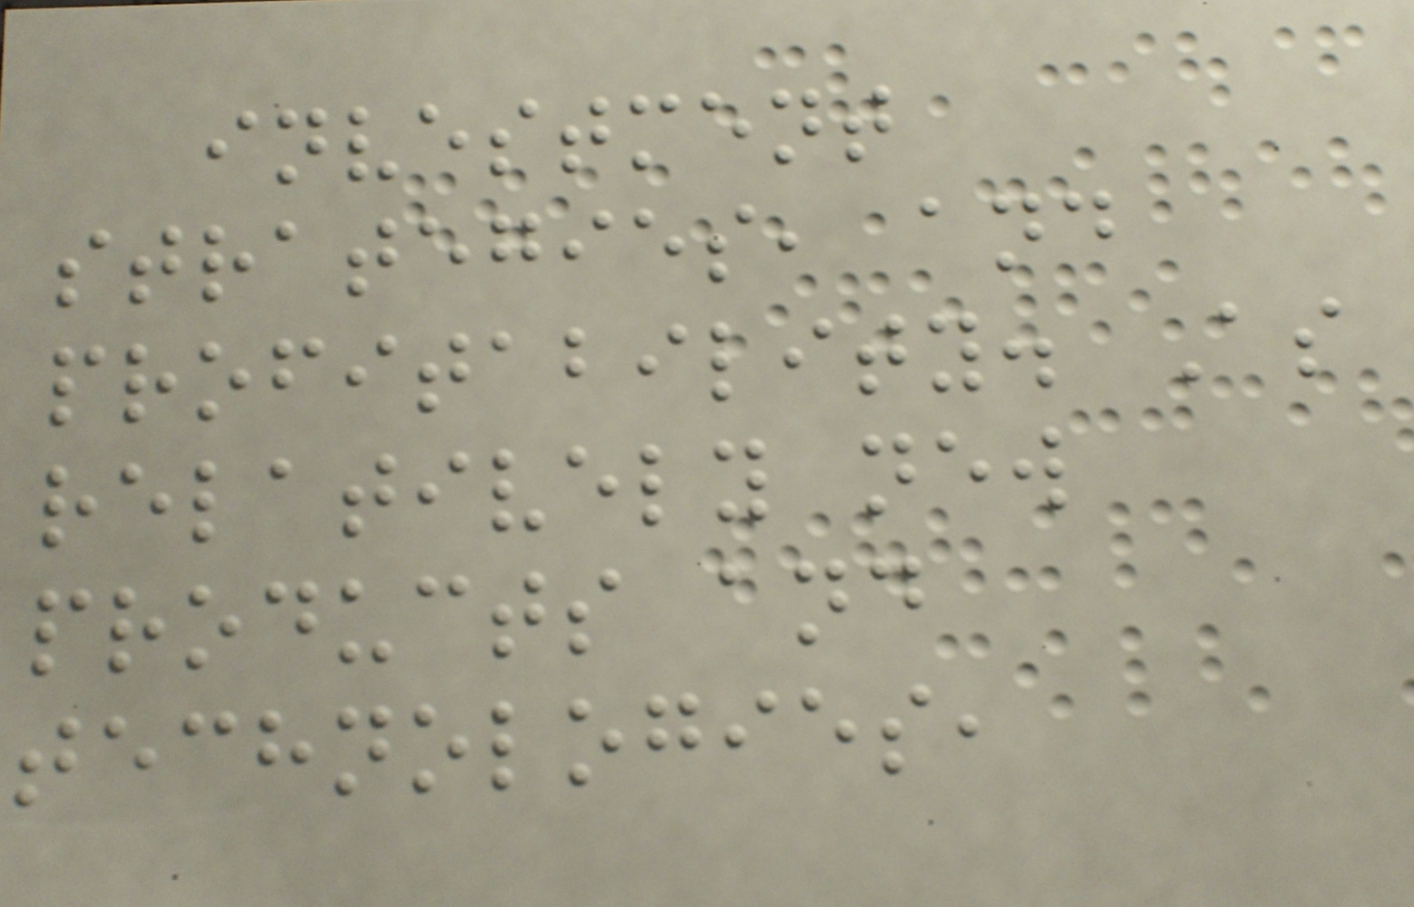investment
strategies, and
profitability. As
relatively new
products and
technologies,
